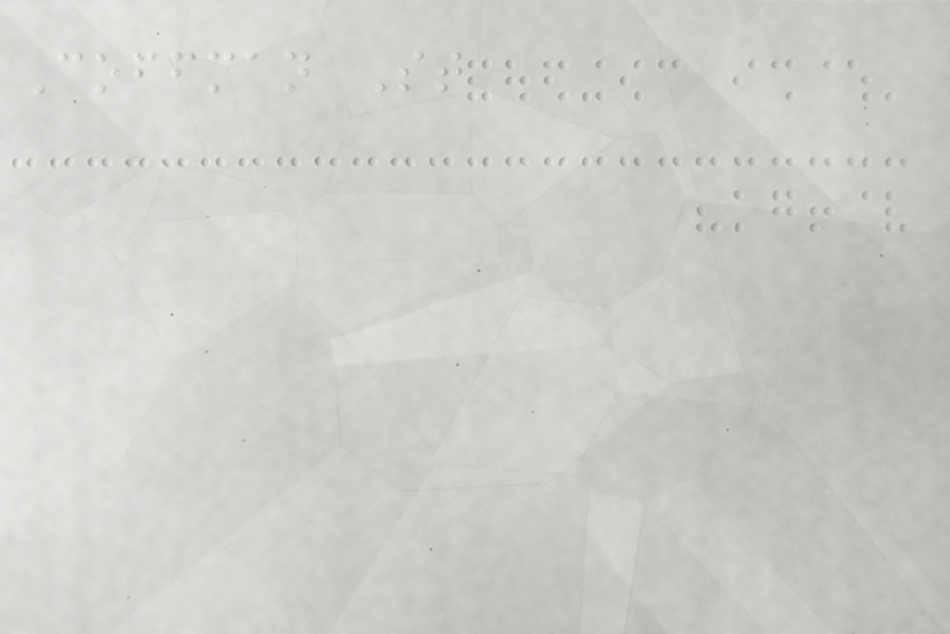Coffman St
